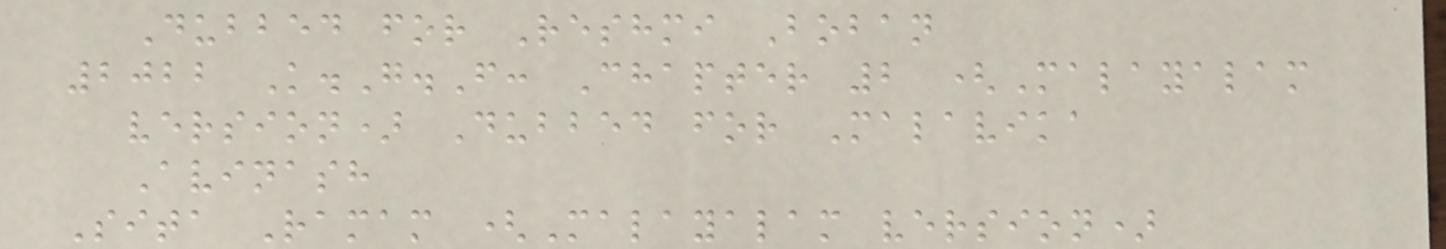Dubbed for Reshmi Boban
2022 K.G.F: Chapter 2 (Malayalam
version) Dubbed for Malavika
Avinash
Sita Ramam (Malayalam version)
